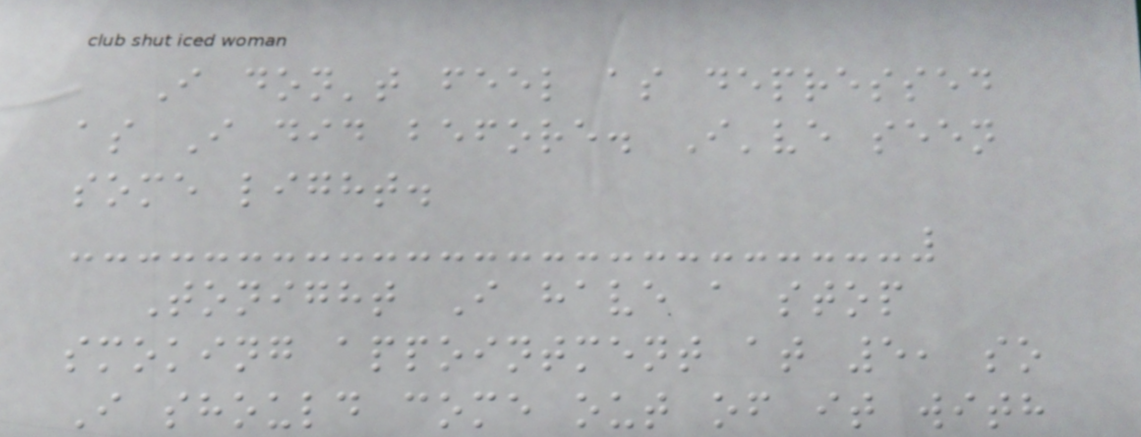I don't feel as depressed
as I did before. I've seen
some light.
Tonight I have a stop
smoking appointment at 5, so
I should come out of it with
